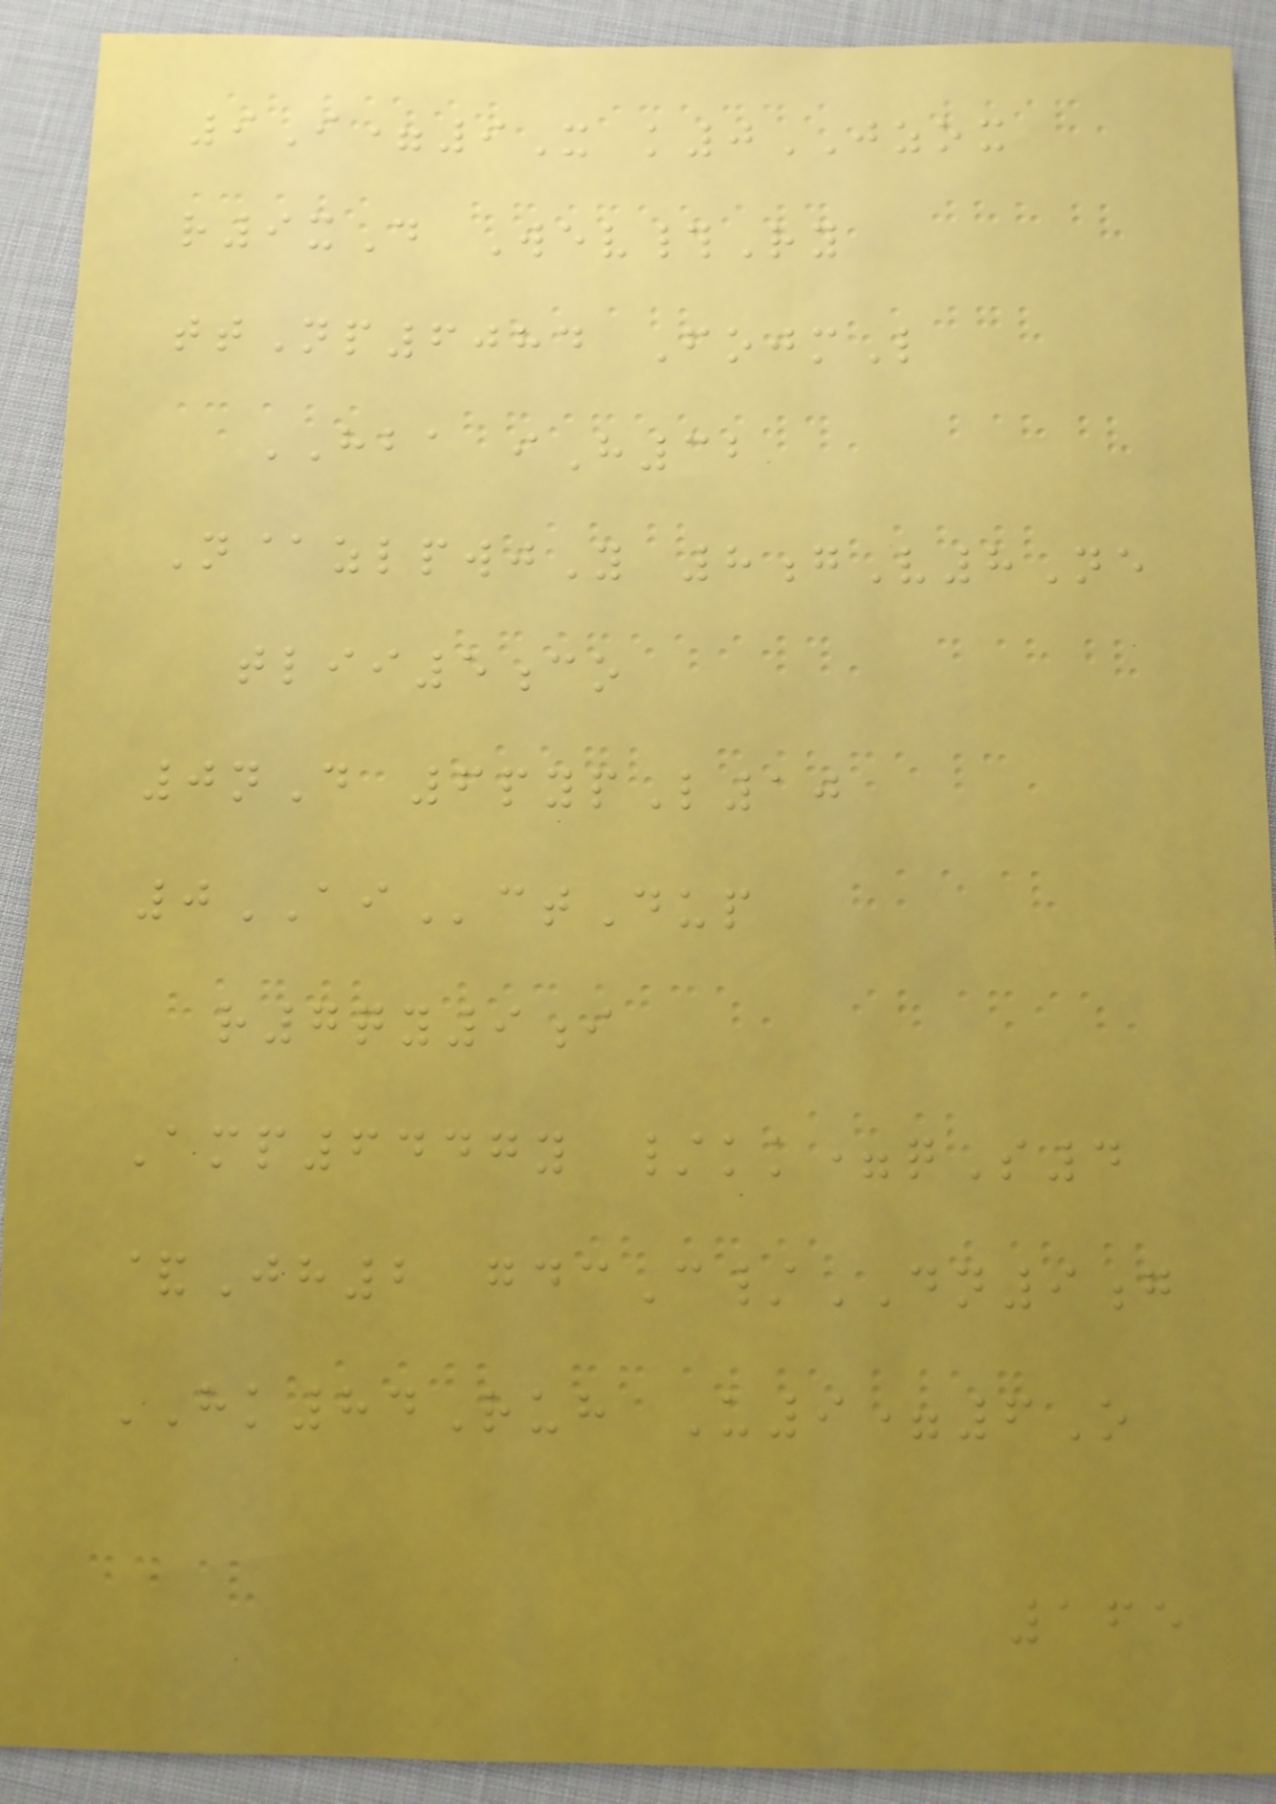9I=9X k0JZOX
r9xD Wev#Ry
ttNp6084 FojmL
HBA iH32
N@zlpwjY 8gV8Ne
tlii5co
0nD 6pypL10
0AIctDup
r7qy9i
Amp6447y /kk=qS4
&Jh2 gdcC/DN9g
HK84Ruh U9=6O
165
